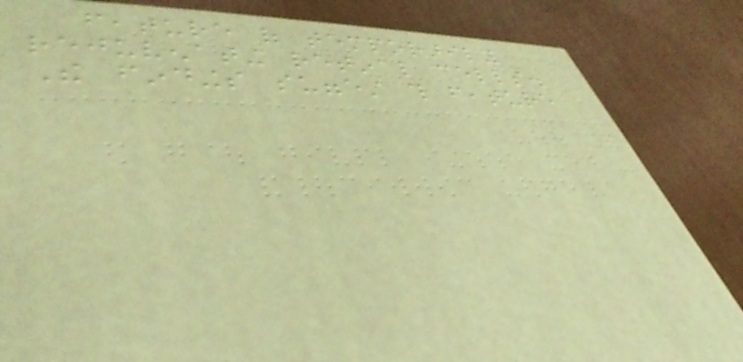feature of temporarily
rejuvenating retinal cells.
The findings suggest this feature
